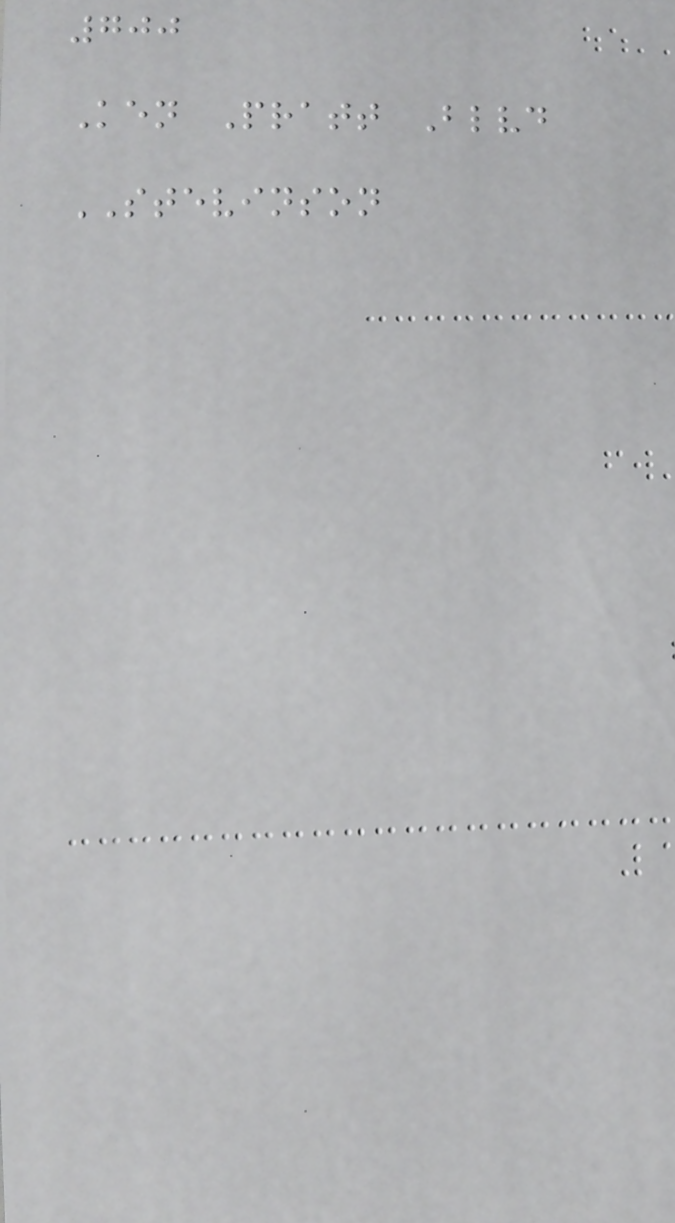700
Ken Pratt Blvd
STEVINSON
